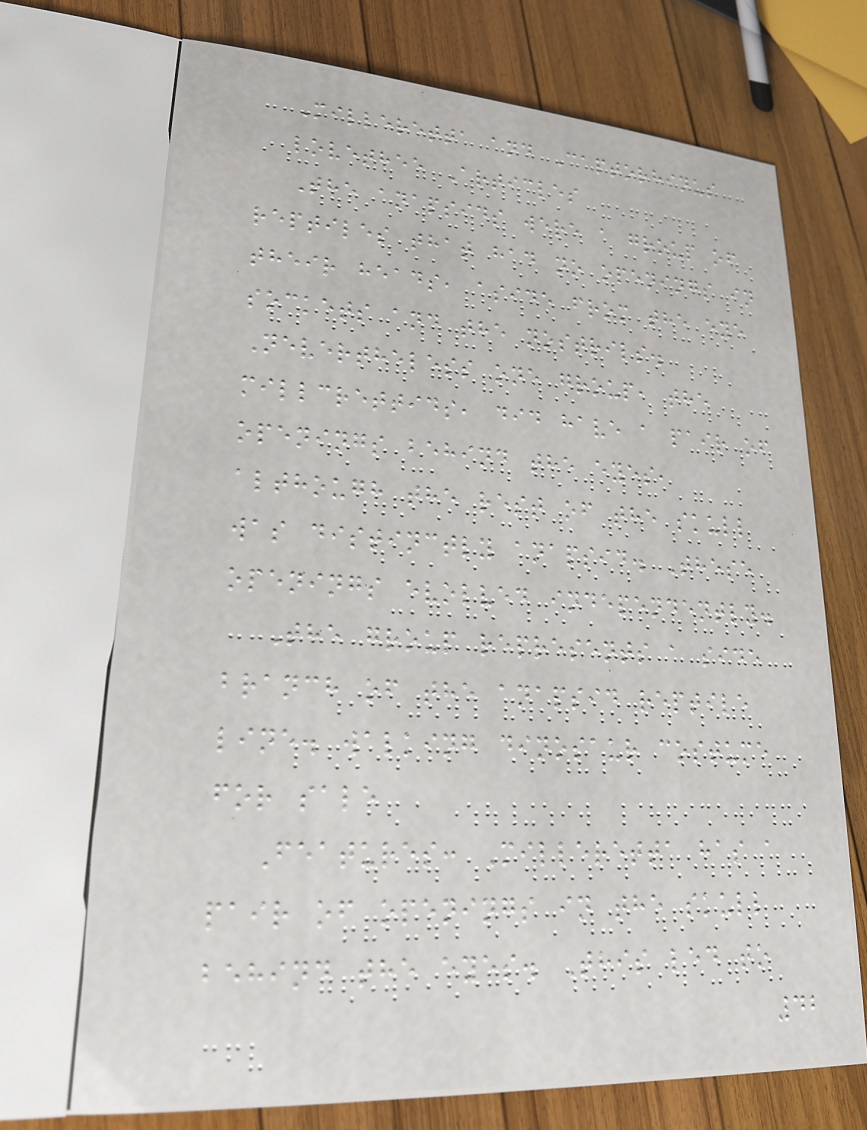Milleretta and Captorhinus
lovethee Articles
The anapsids were a group of
reptiles that had no openings in
their heads, aside from the eye
sockets and the nostrils.
Nevertheless one group, the
millcrettids, did have a pair of
openings behind the eyes,
although the rest of the skull
was distinctly anapsid. These
openings evolved independently.
The group represents a side
branch of the anapsid reptile
line. walking dinosaur costume
for sale
Features: Milleretta has a
pair of openings in the skull
behind the eyes. This led to
42
